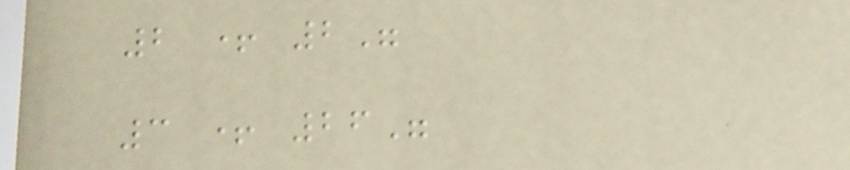2 + 2"
3 + 26"
